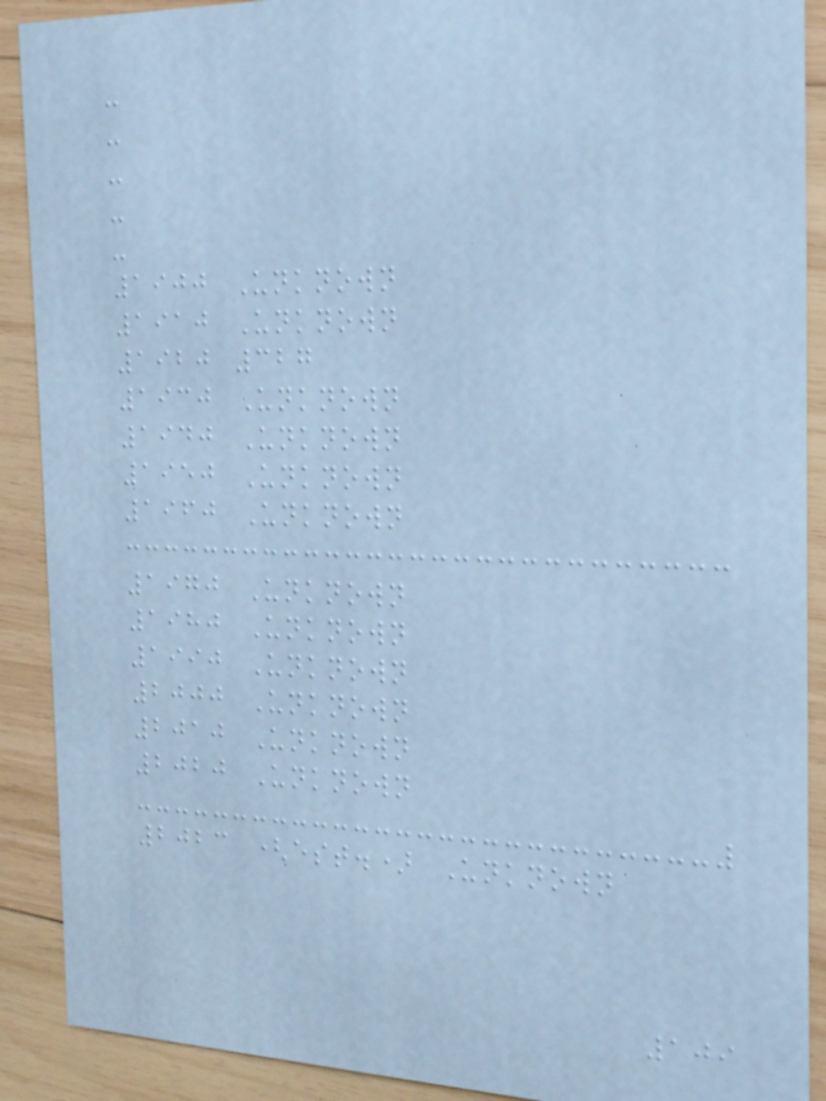-
-
-
-
-
1900 Unknown
1910 Unknown
1920 327
1930 Unknown
1940 Unknown
1950 Unknown
1960 Unknown
1970 Unknown
1980 Unknown
1990 Unknown
2000 Unknown
2010 Unknown
2020 Unknown
2023 (est.) Unknown
109
